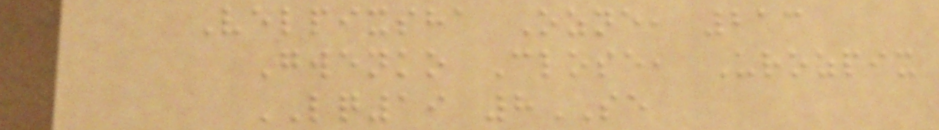Velpixsha Ozne, 213
Gwenko Close, Urozpix
LQ19 8SE
